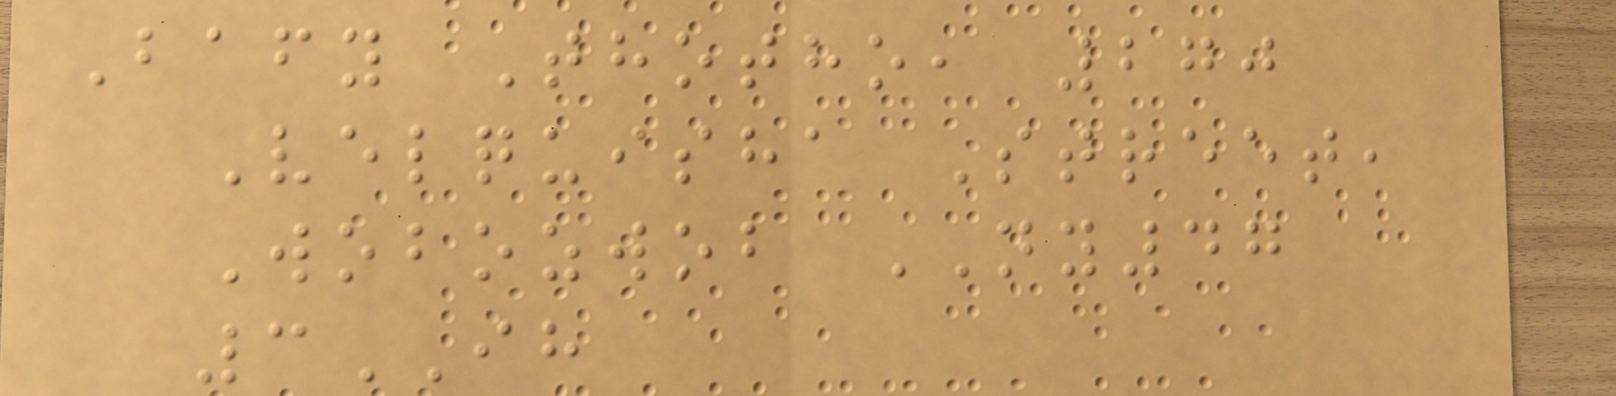Bafy Thotho, 270
Velquisha Street,
Wobozwob NY47
3IH
